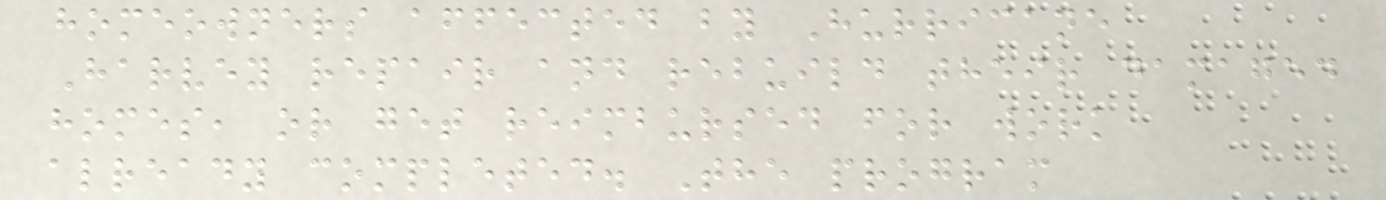homeowners affected by Hurricane
Harvey repair and rebuild their damaged
homes, or get reimbursed for work
already completed. The program
